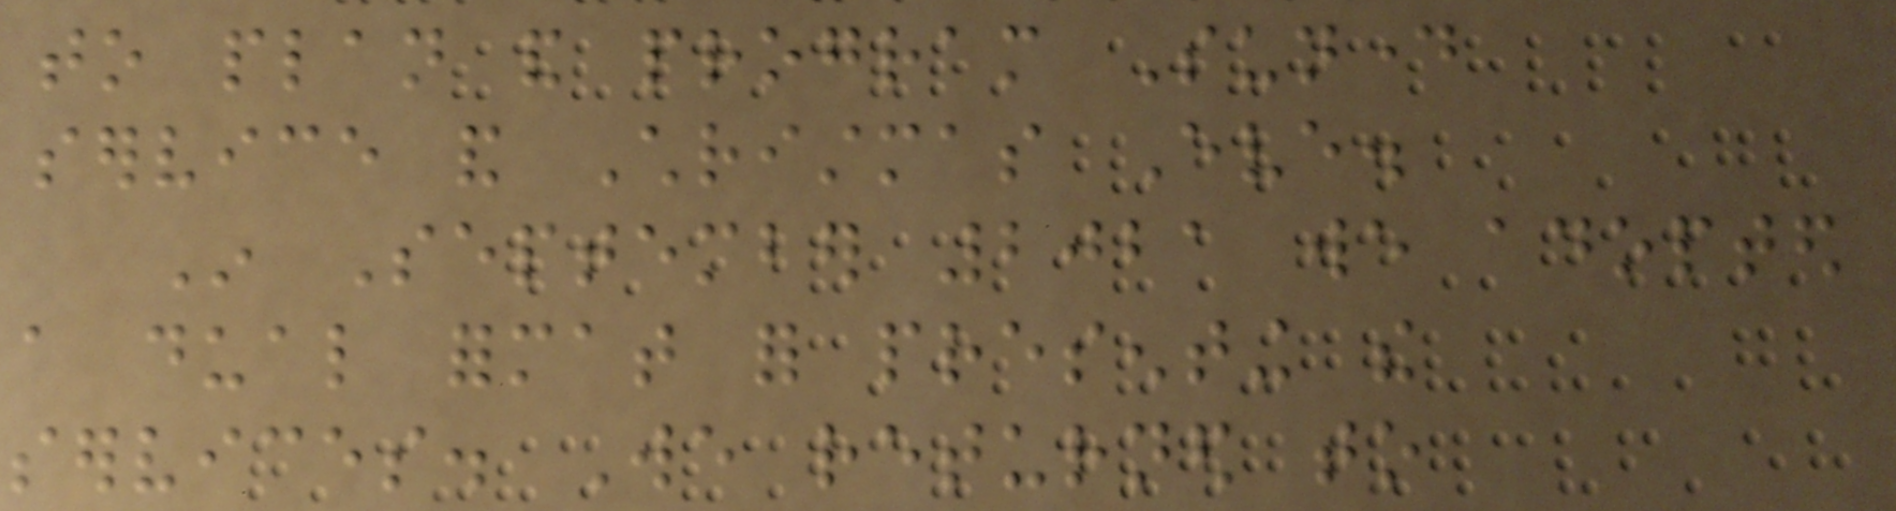to plan and program Sunday
service and Christmas Eve.
In September 2021 we adopted
a dual format for presenting the
services. We returned to
